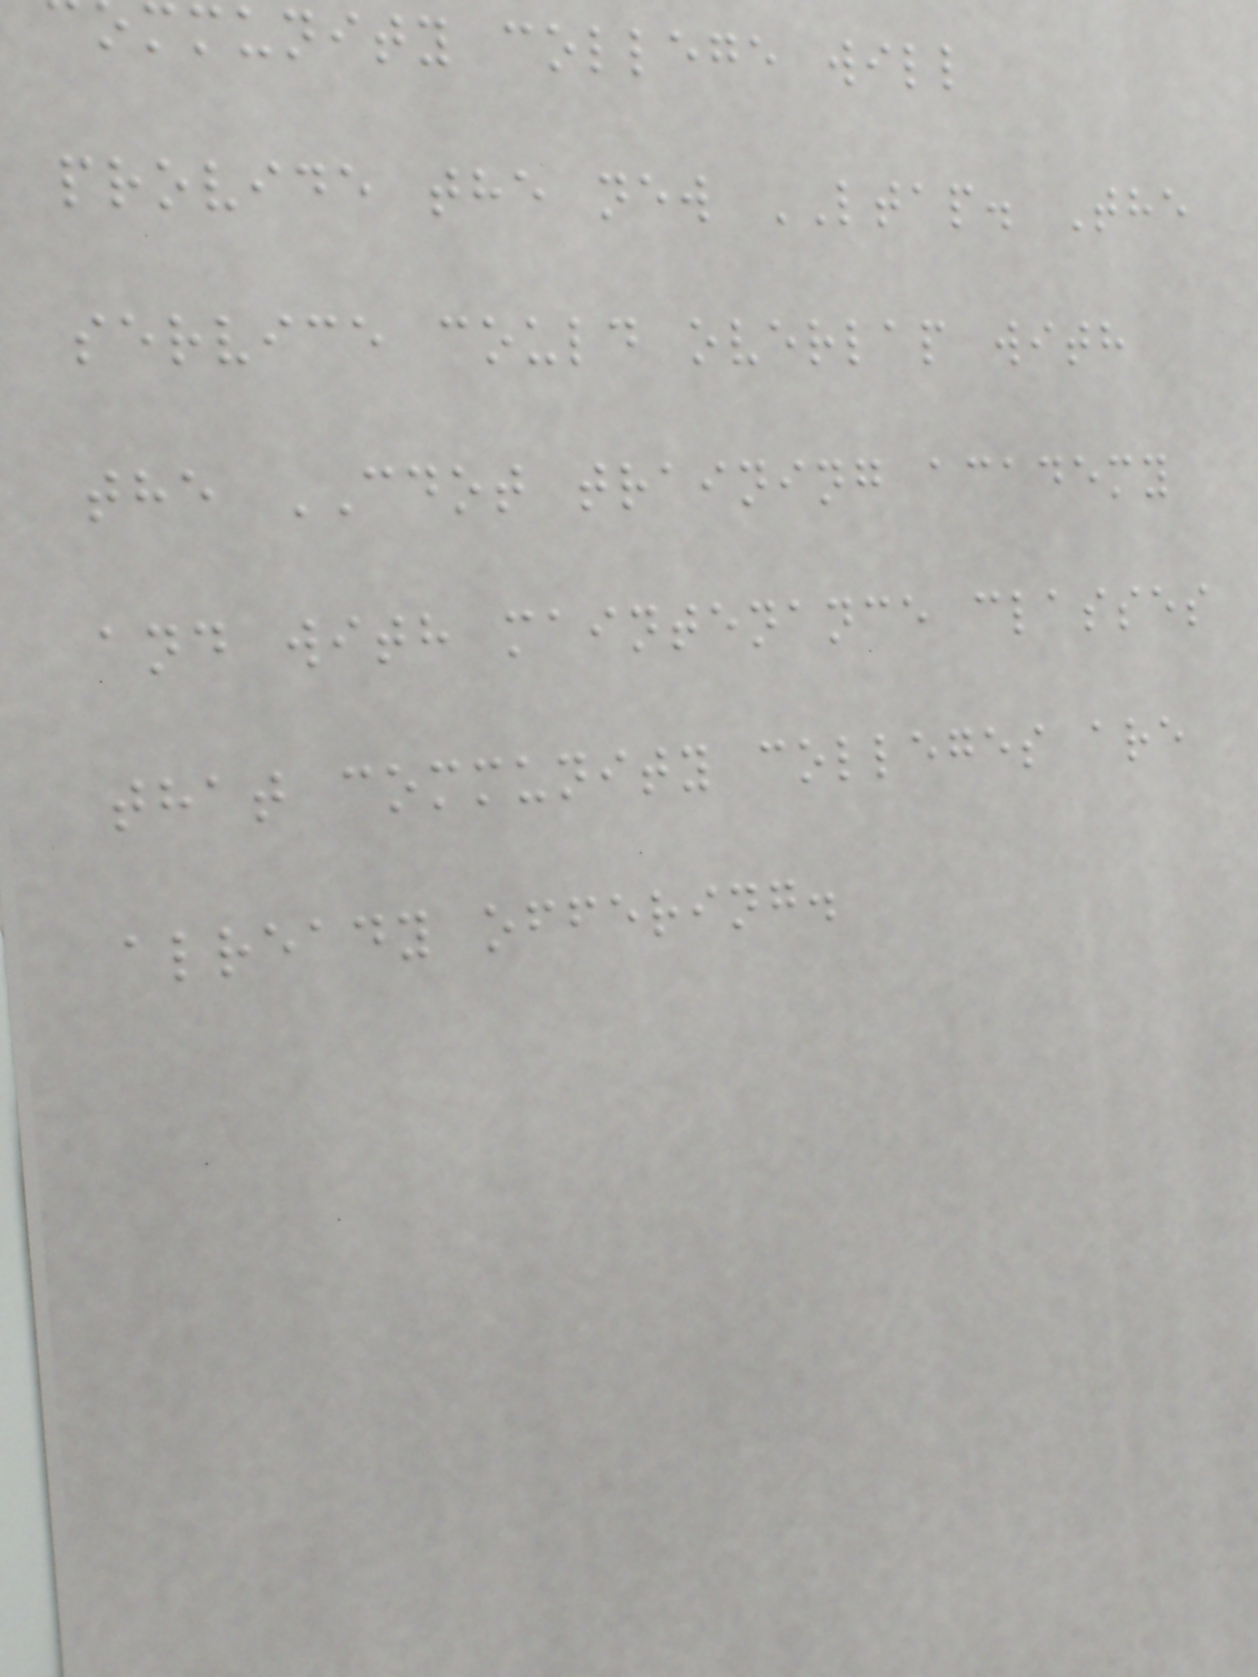munity college will
provide the new LTAP. The
service could overlap with
the CDOT training academy
and with maintenance classes
that community colleges are
already offering.
